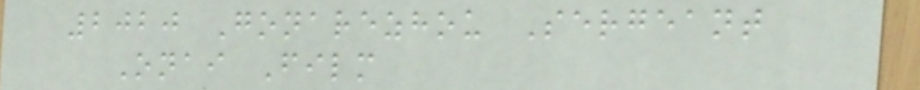2020 Gonarezhou Sergeant
Onai Film
